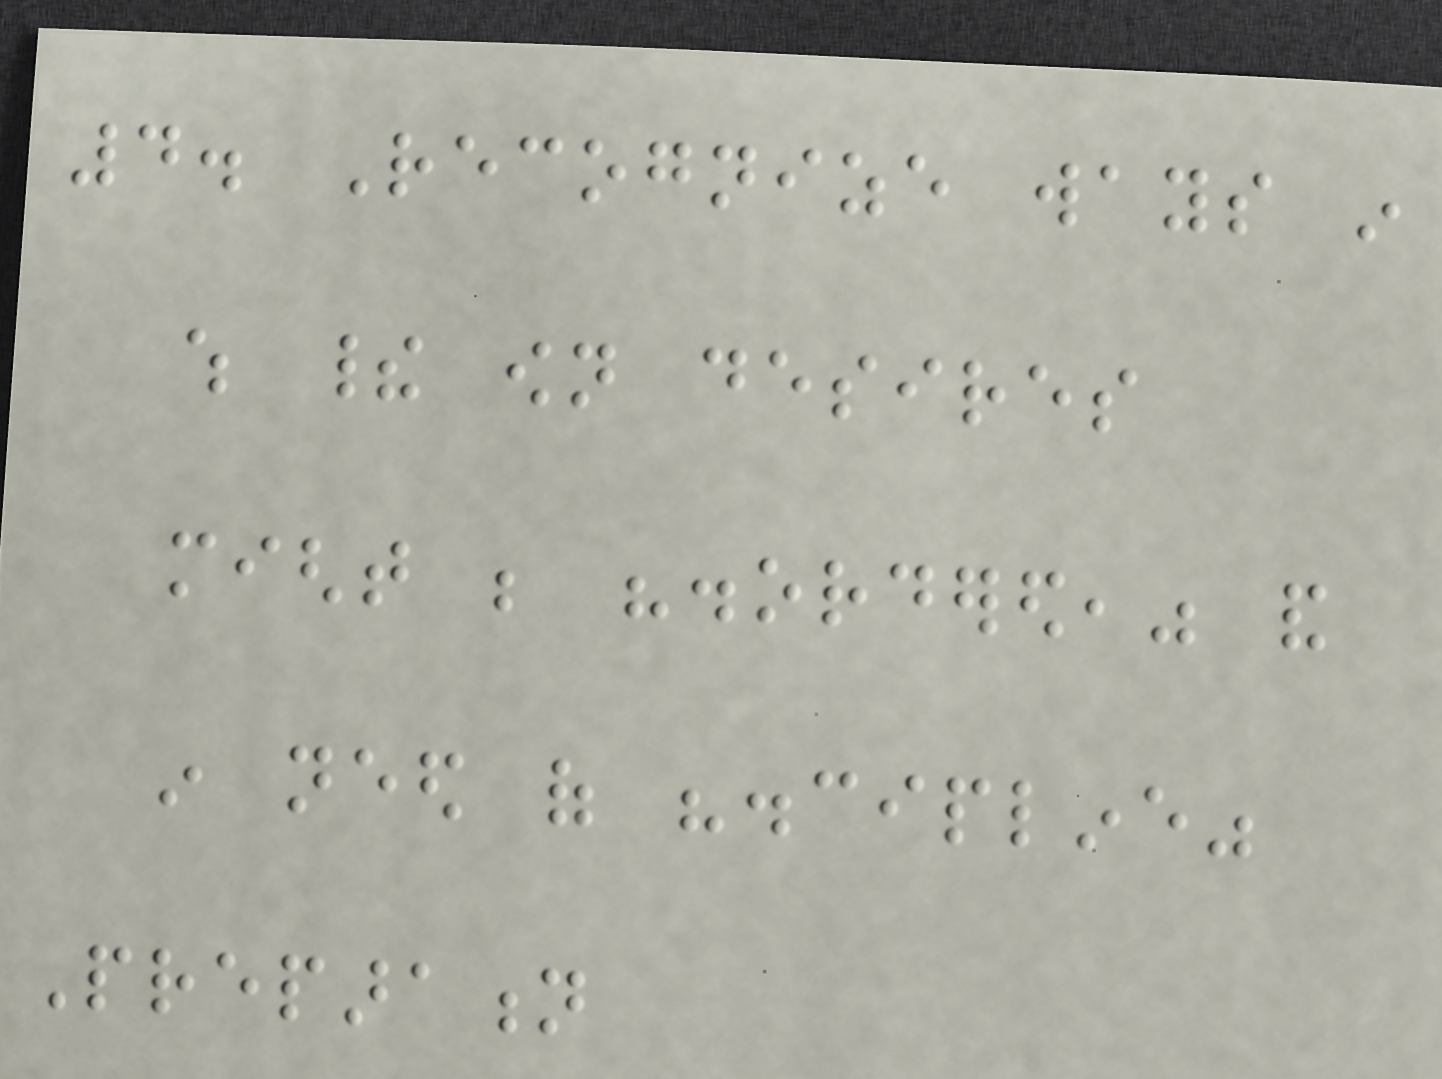4. Recognize ways in
which their own desires
might be "disordered," and
in need of "discipline"
Preparation
